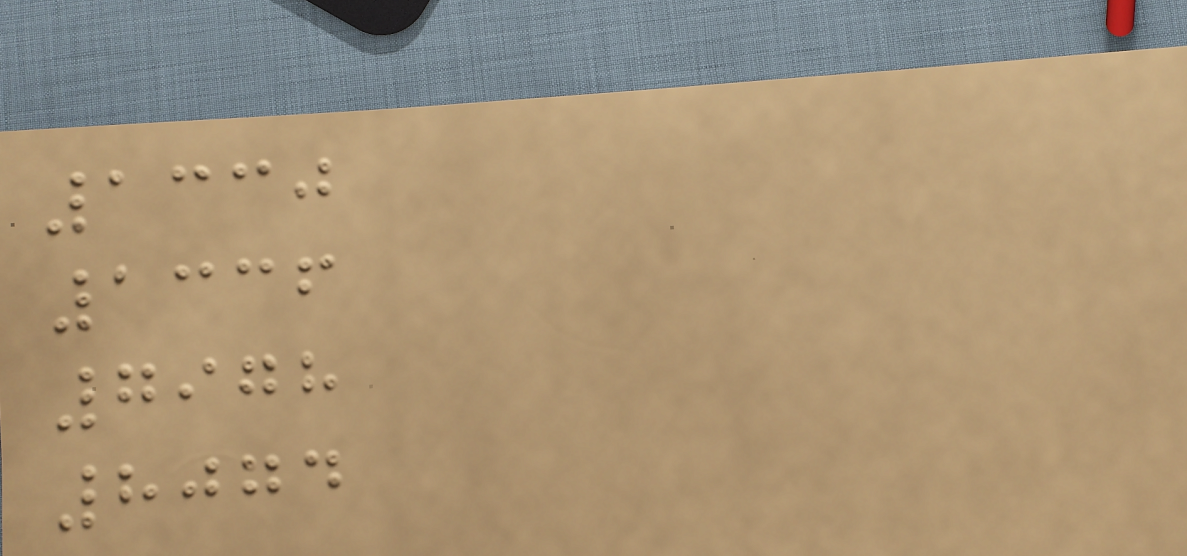1330
1336
7978
8074
